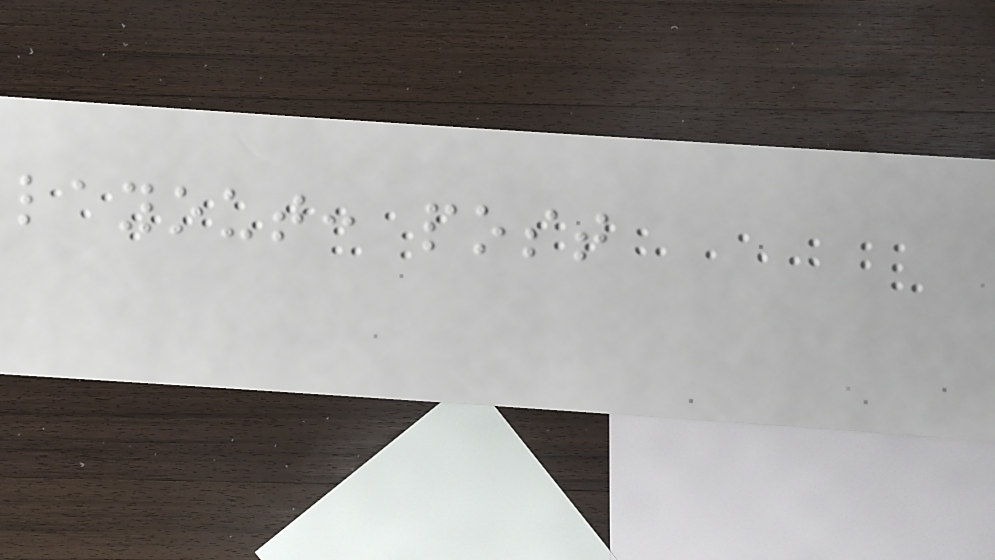layout: post
